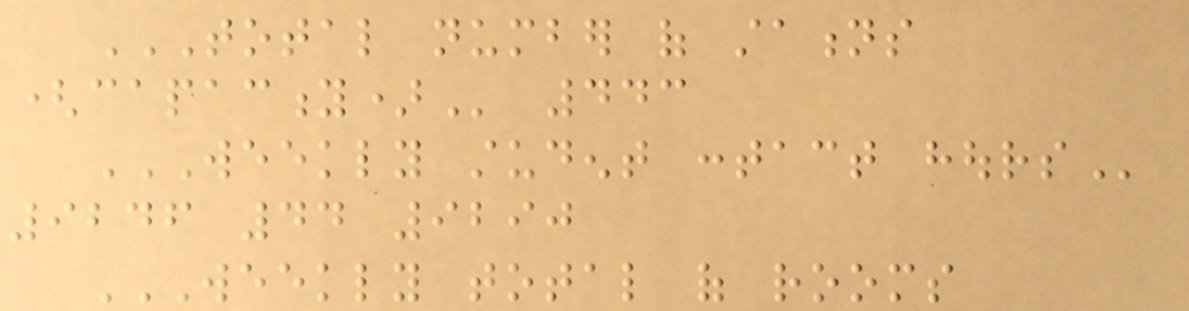TOTAL NUMBER OF STATIONS
(CAPACITY) 443
WEEKLY STUDENT CONTACT HOURS
9246 44 9290
WEEKLY TOTAL OF ROOMS
